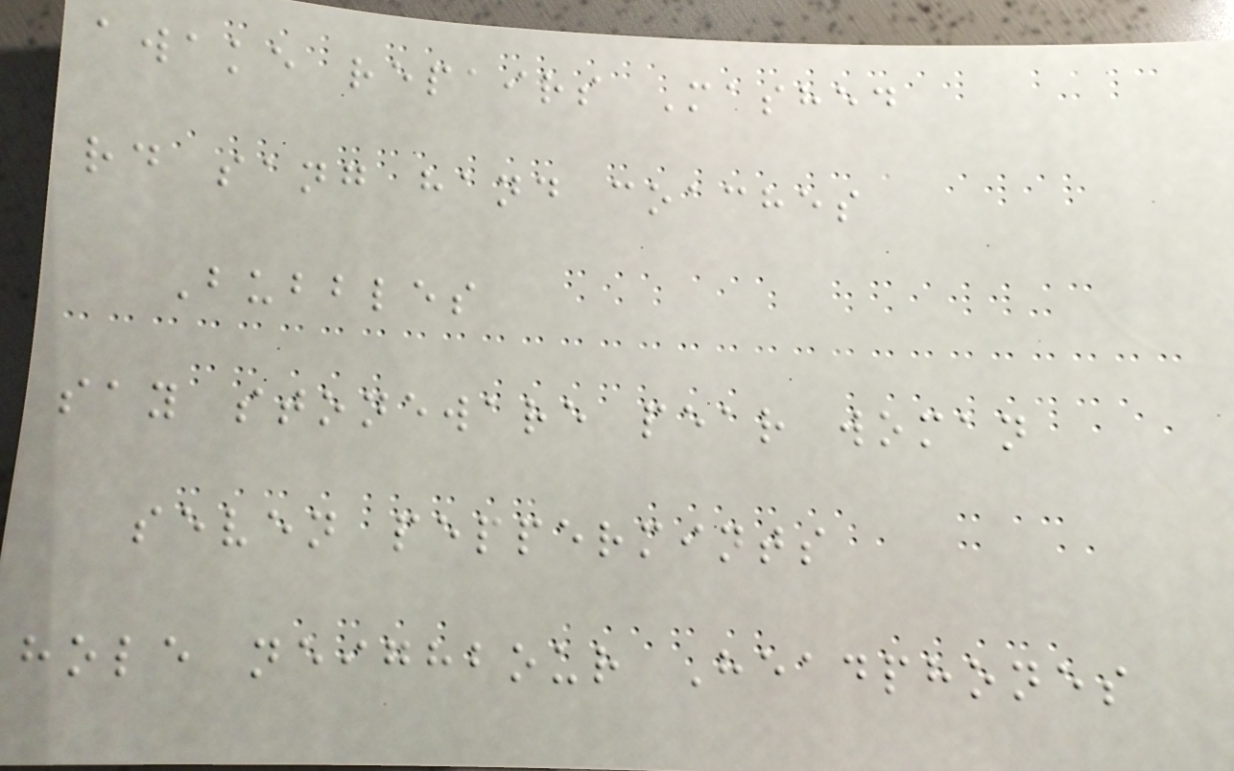awake repairs Mashed
rd sang hand coaches
Bubbles
say stoneware pear woman
seven peppermints
hole neighbour Headphones
